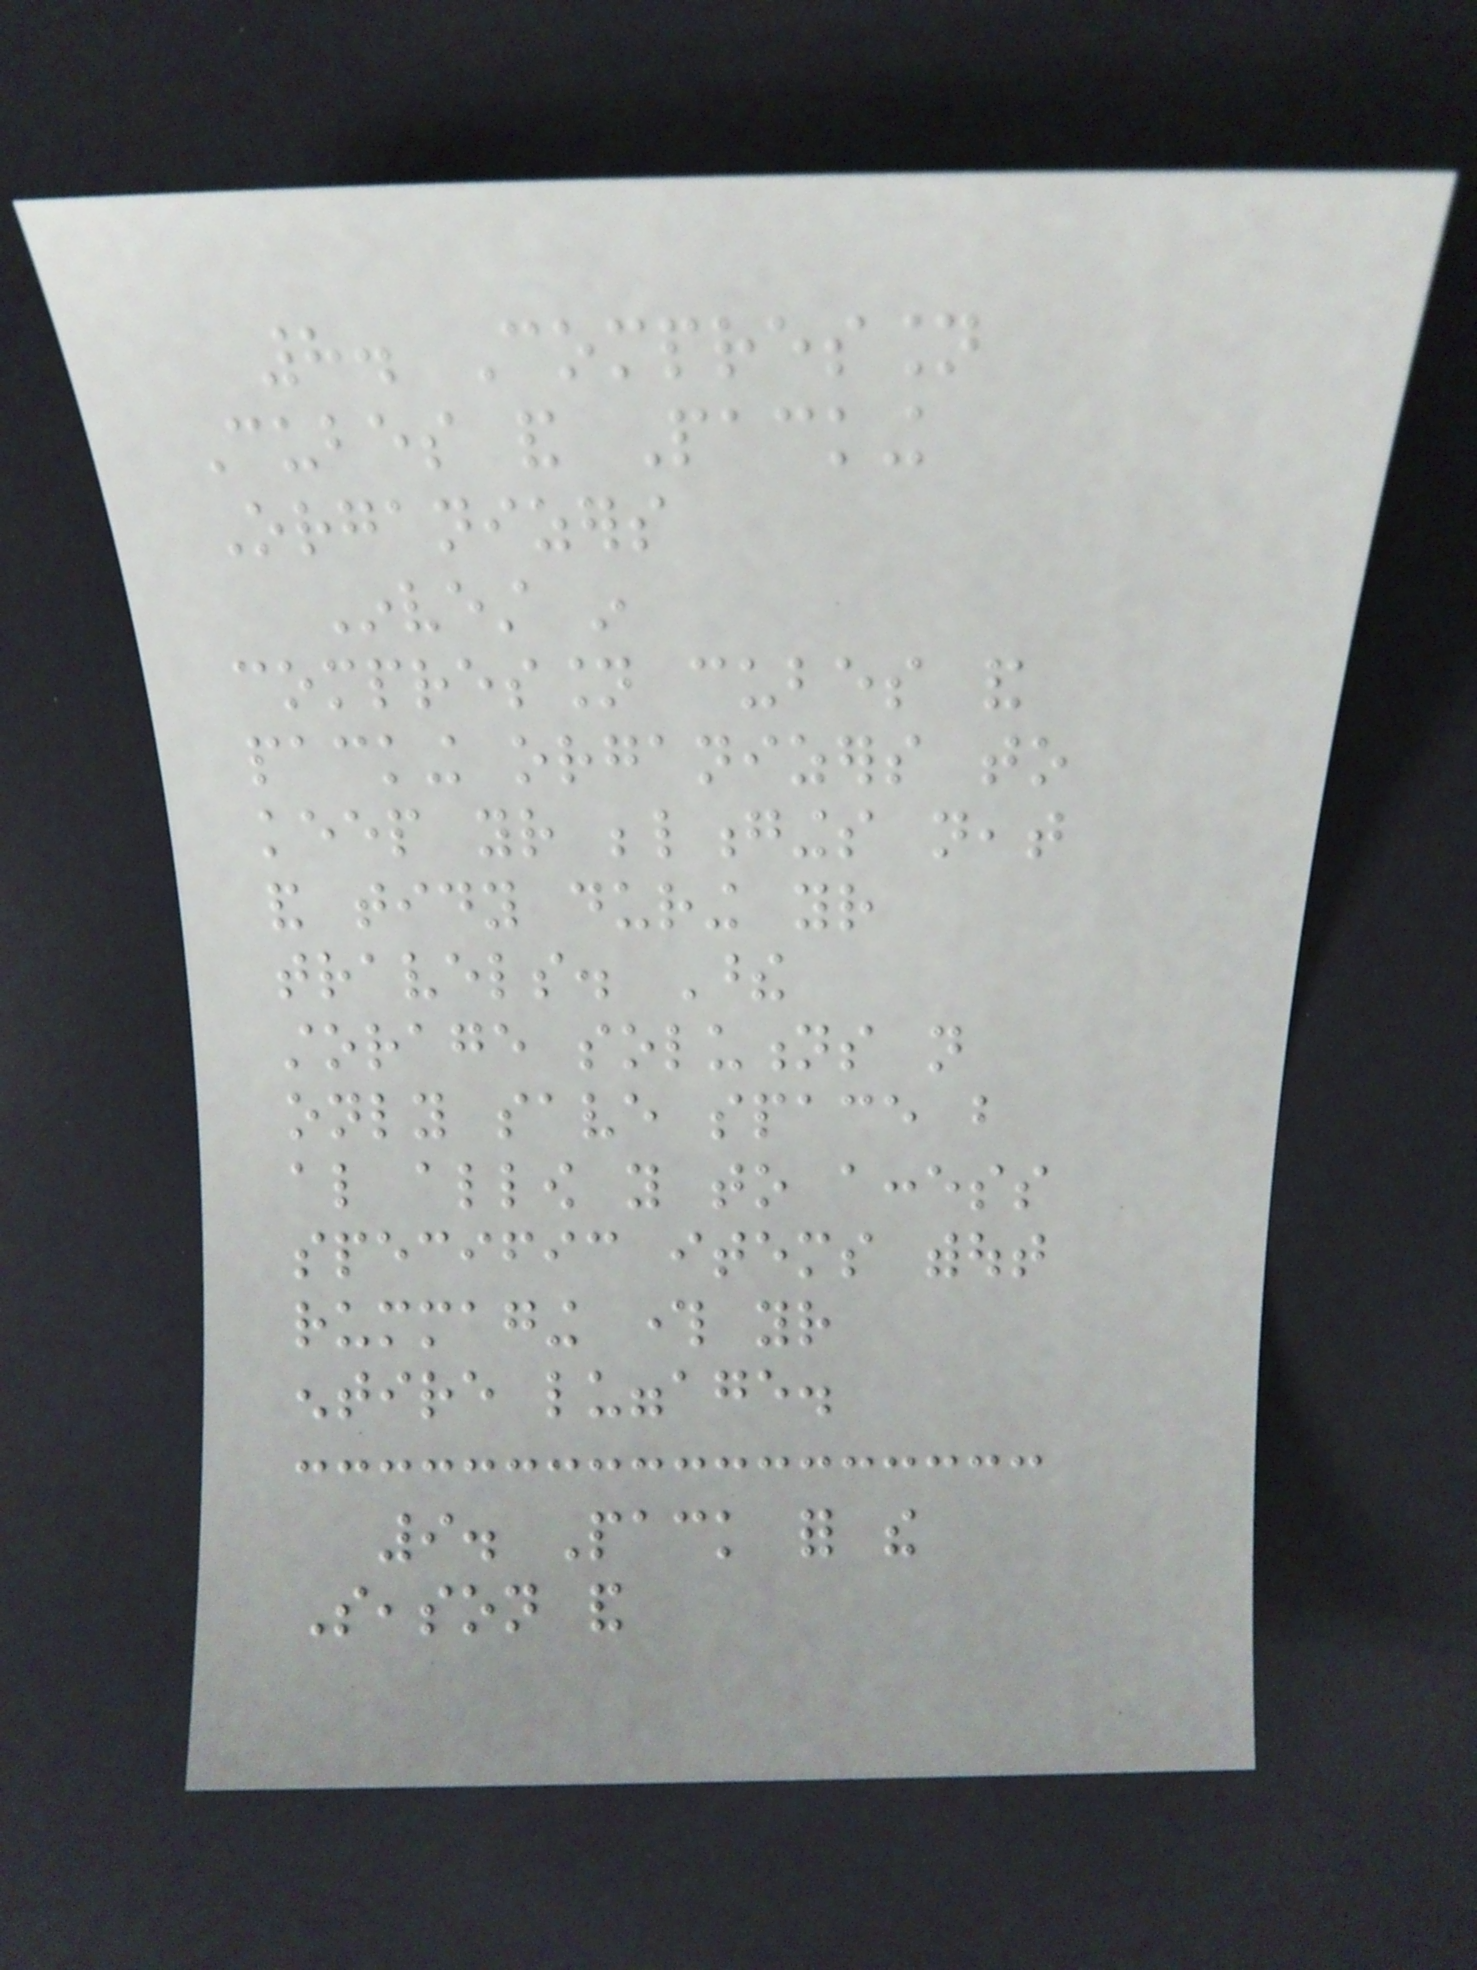8. Compression
Cubes and Packing
Organizers
Invest in
compression cubes and
packing organizers to
keep your belongings neat
and tidy during your
travels. These
storage solutions not
only save space but
also allow you to access
specific items without
rummaging through your
entire luggage.
9. Pack for the
Season and
